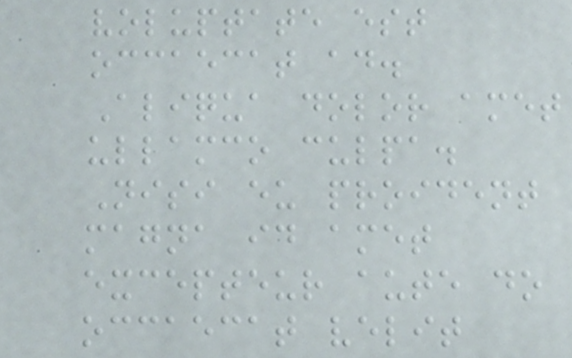voluptate est
occaecat ad.
Aliqua dolor amet
ullamco culpa.
Nisi eu proident
magna id amet
excepteur aute do
occaecat velit
